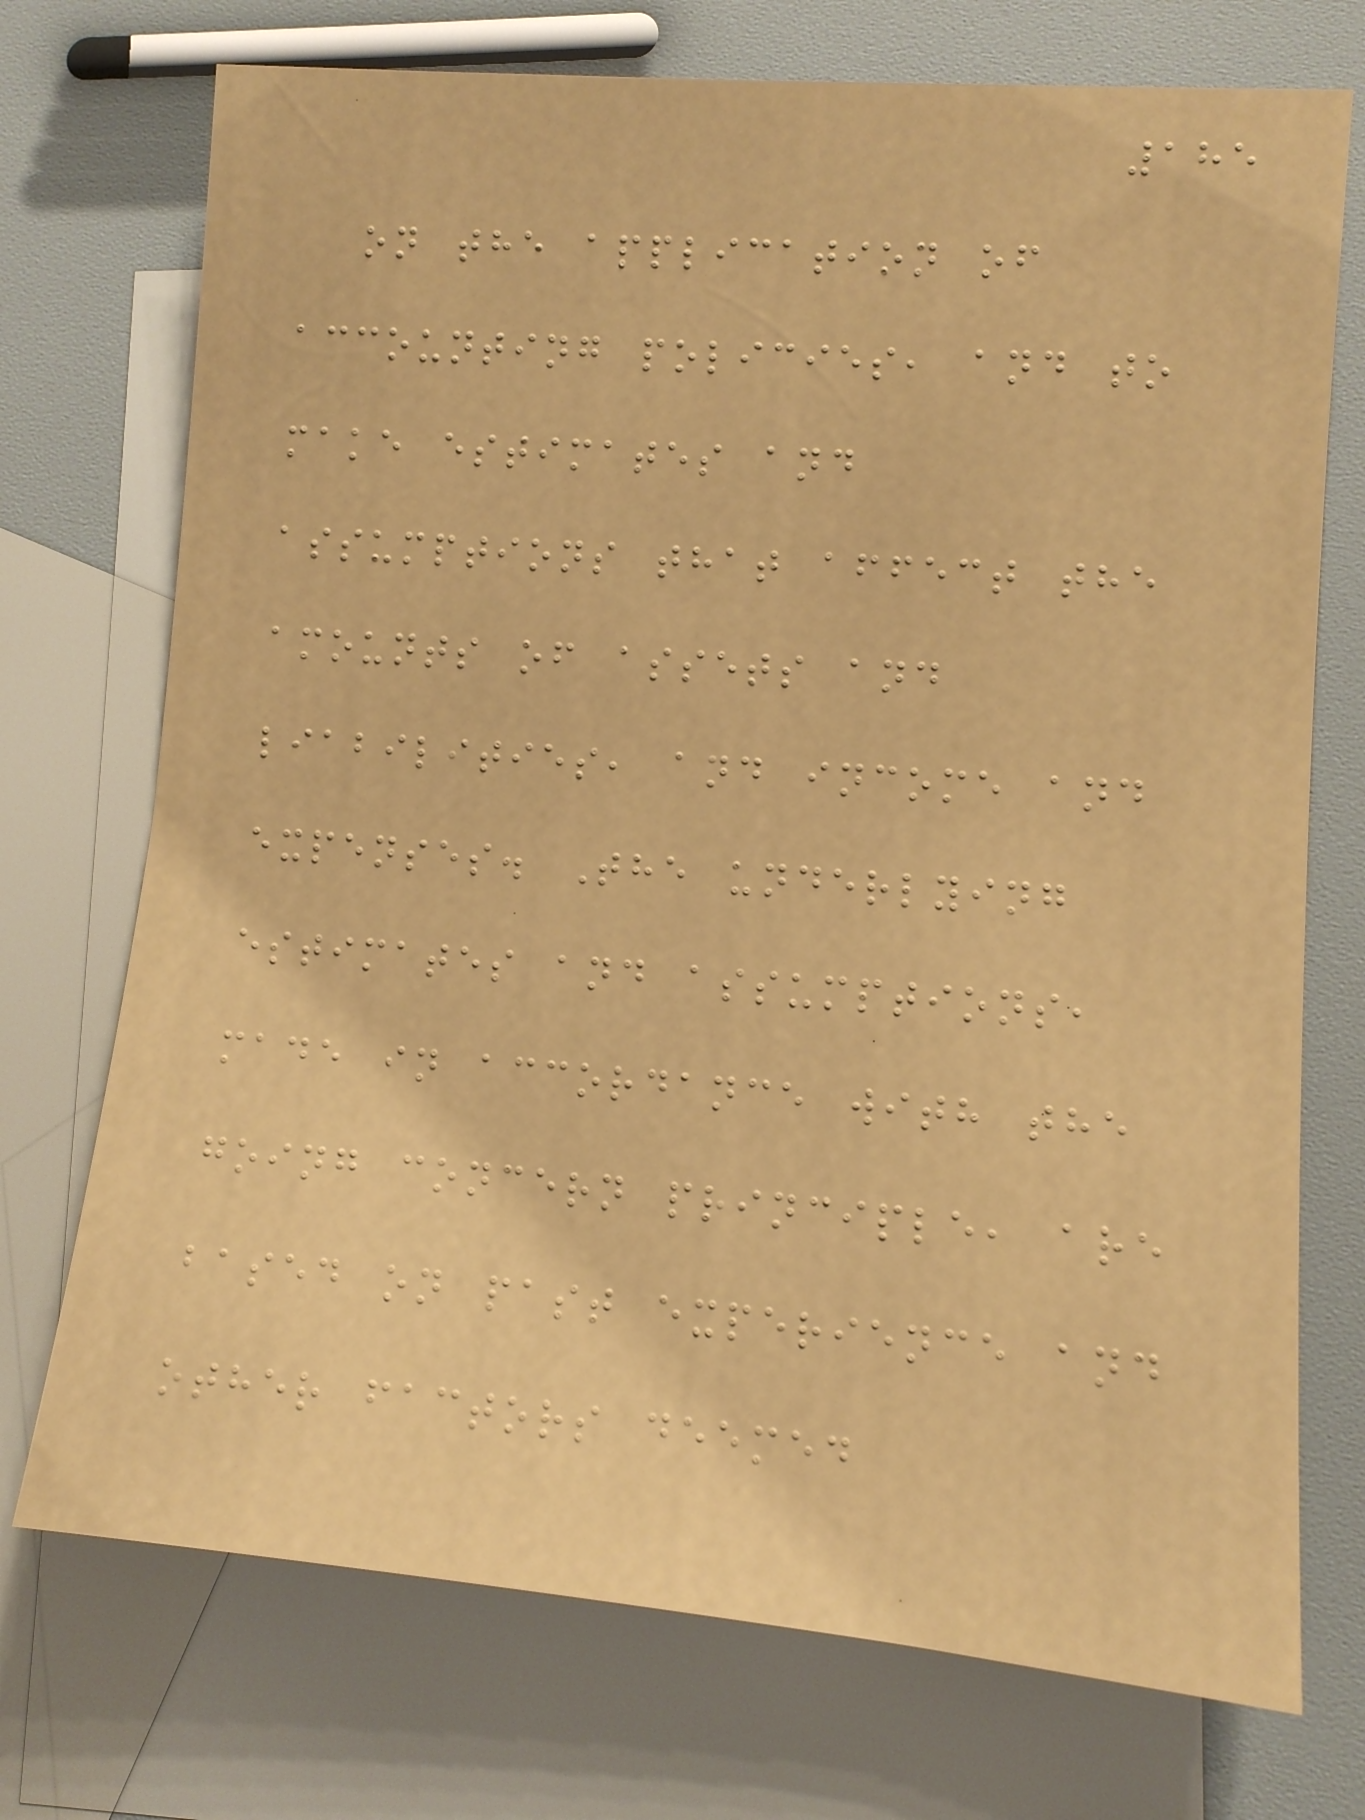185
on the application of
accounting policies, and to
make estimates and
assumptions that affect the
amounts of assets and
liabilities, and income and
expenses. The underlying
estimates and assumptions,
made in accordance with the
going concern principle, are
based on past experience and
other factors deemed
